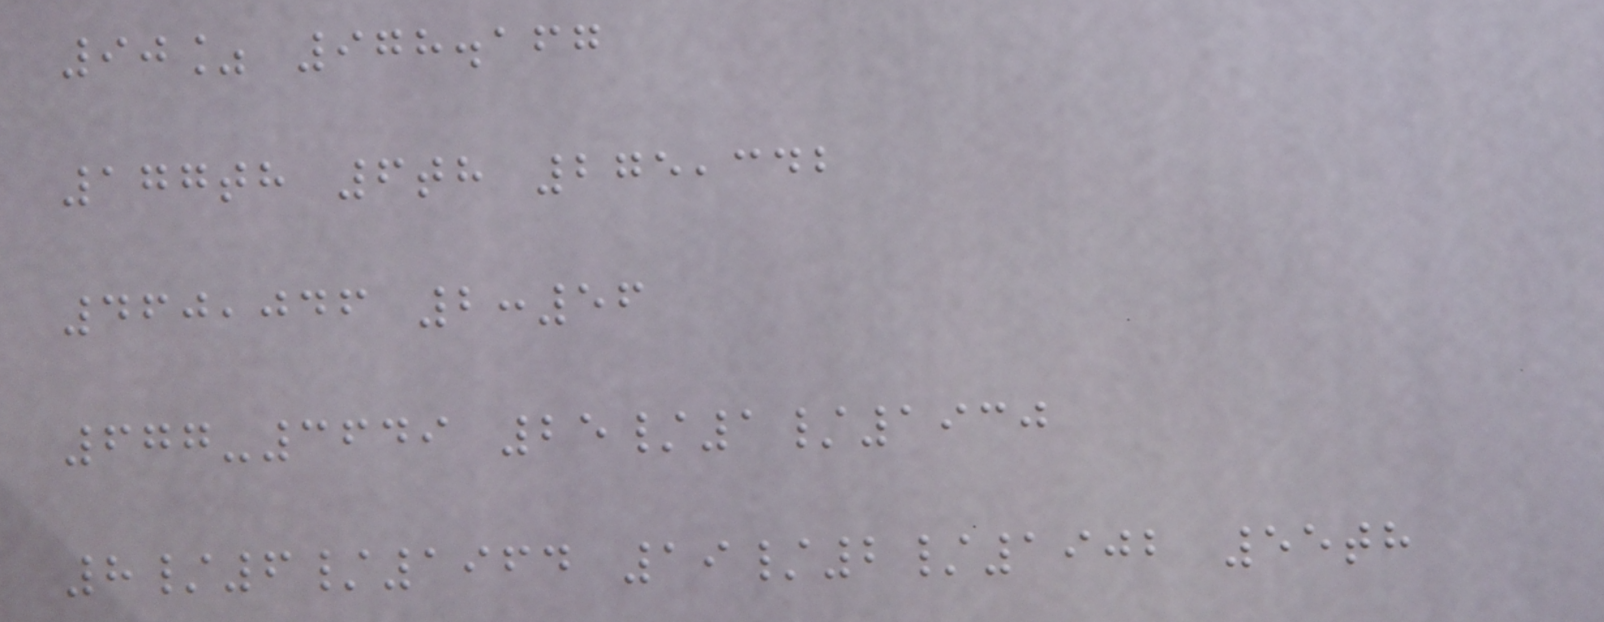90% 978.167
177th 6th 275,342
460,046 2:56
677-3649 25/1/1930
8/6/1964 19/2/1902 55th
